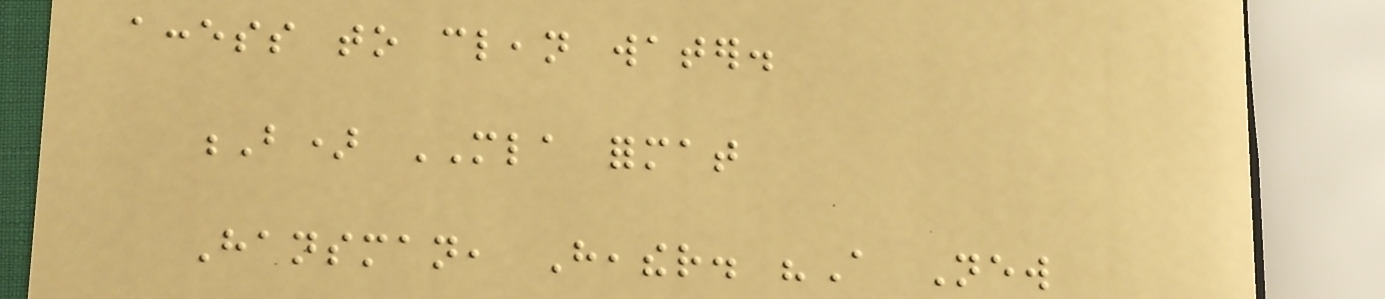access to clean water.
B) MLA format
Hansman, Heather. "A New
